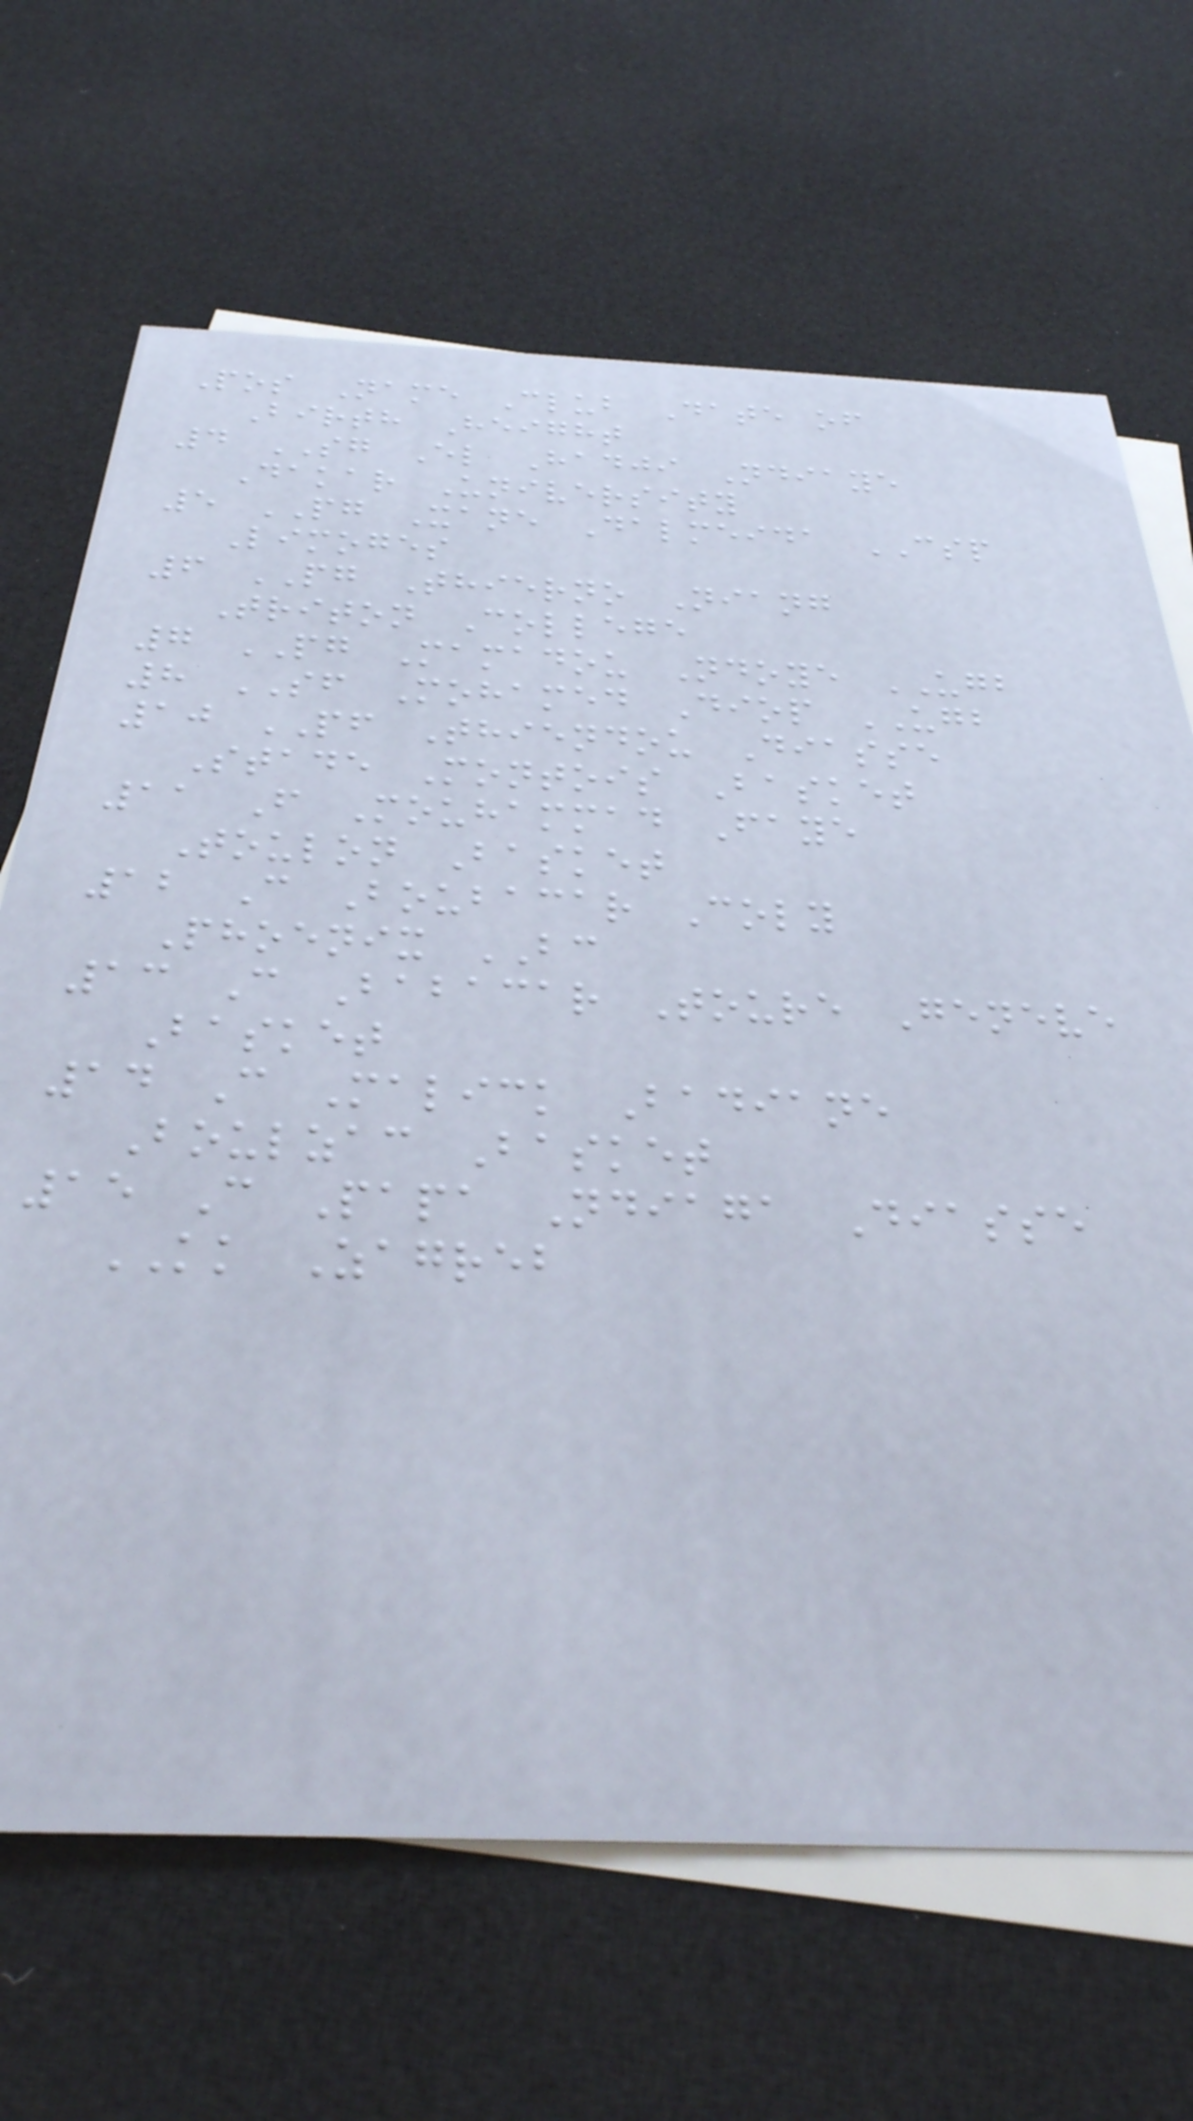Pos Name Club Date of
Birth Height
4 SG El Hadji Ndiaye
Dakar University
5 PG Xane Dalmeida CSP
Limoges
6 PG Thierno Niang
Triton College
7 PG Mamadou Ndoye UGB
8 SF Mohamed Diop UGB
10 PF Thiendou Diasse
Stade Montois Basket
11 F Mouhammad Faye
Toulon Basket
12 C Boubacar Coly
Phoenix BC
13 C Babacar Toure Geneve
Basket
14 C Malick Badiane
Boulzac Basket
15 C Papa Ndiaga Diasse
KK Zagreb
